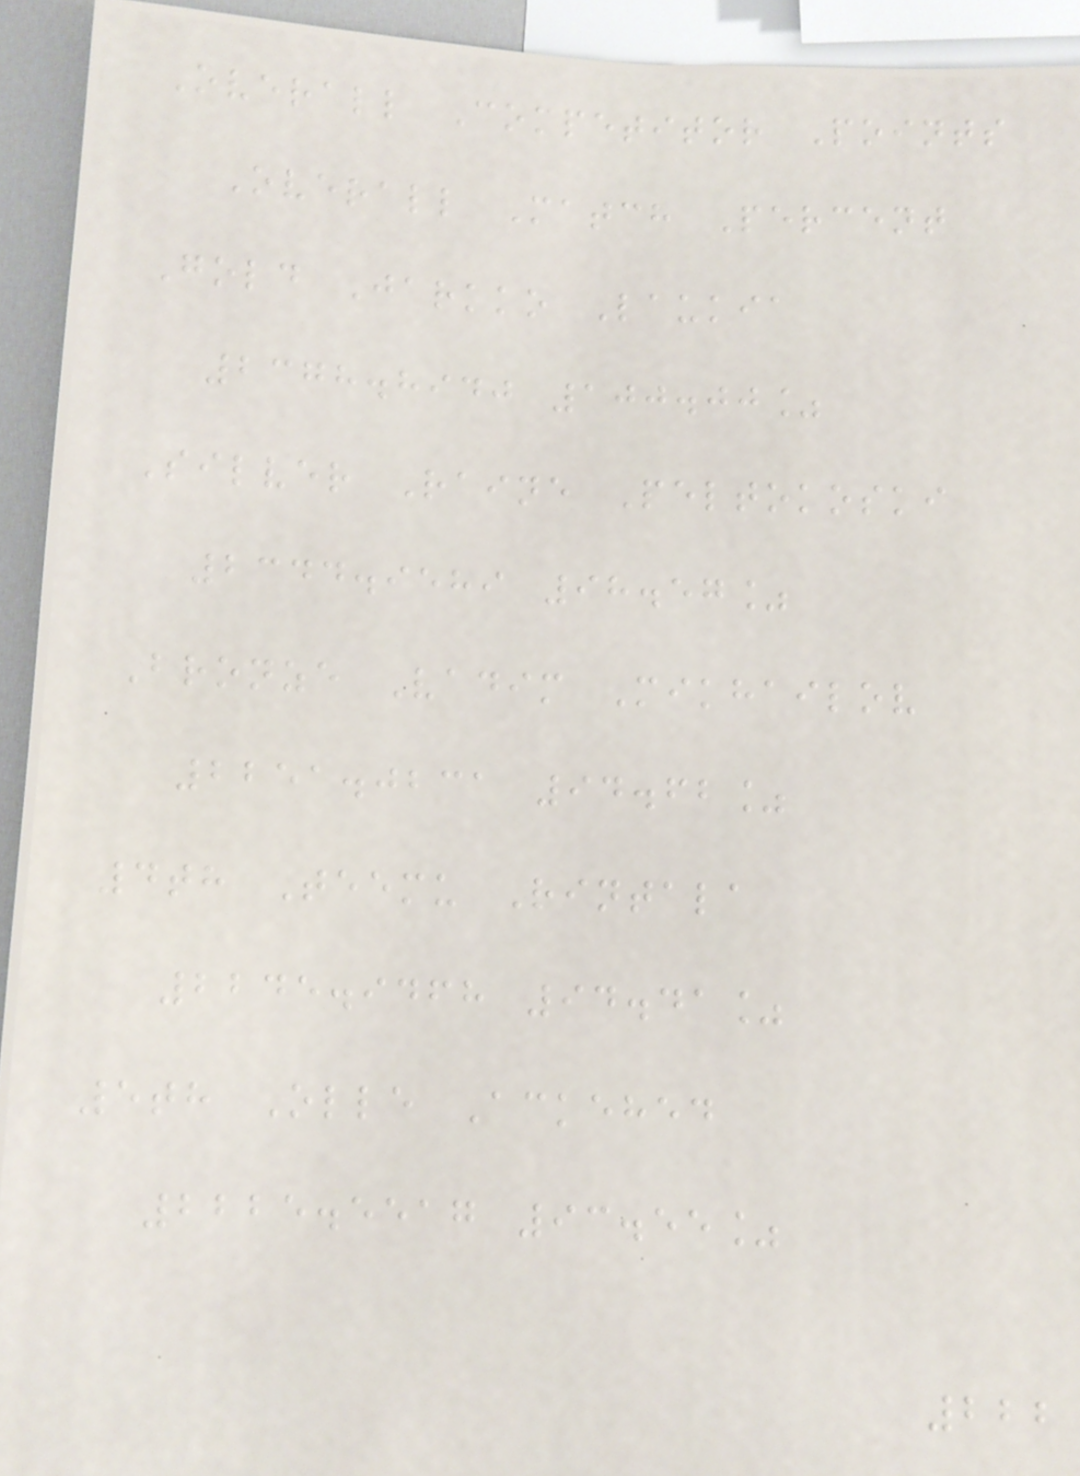Overall Competitor Points
Overall Match Percent
Gold Jarkko Laukia
2378.8940 100.00%
Silver Raine Peltokoski
2344.9589 98.57%
Bronze Vadim Mikhailov
2251.0231 94.62%
4th Teemu Rintala
2245.9468 94.41%
5th Olle Ackehed
2225.5517 93.55%
222
